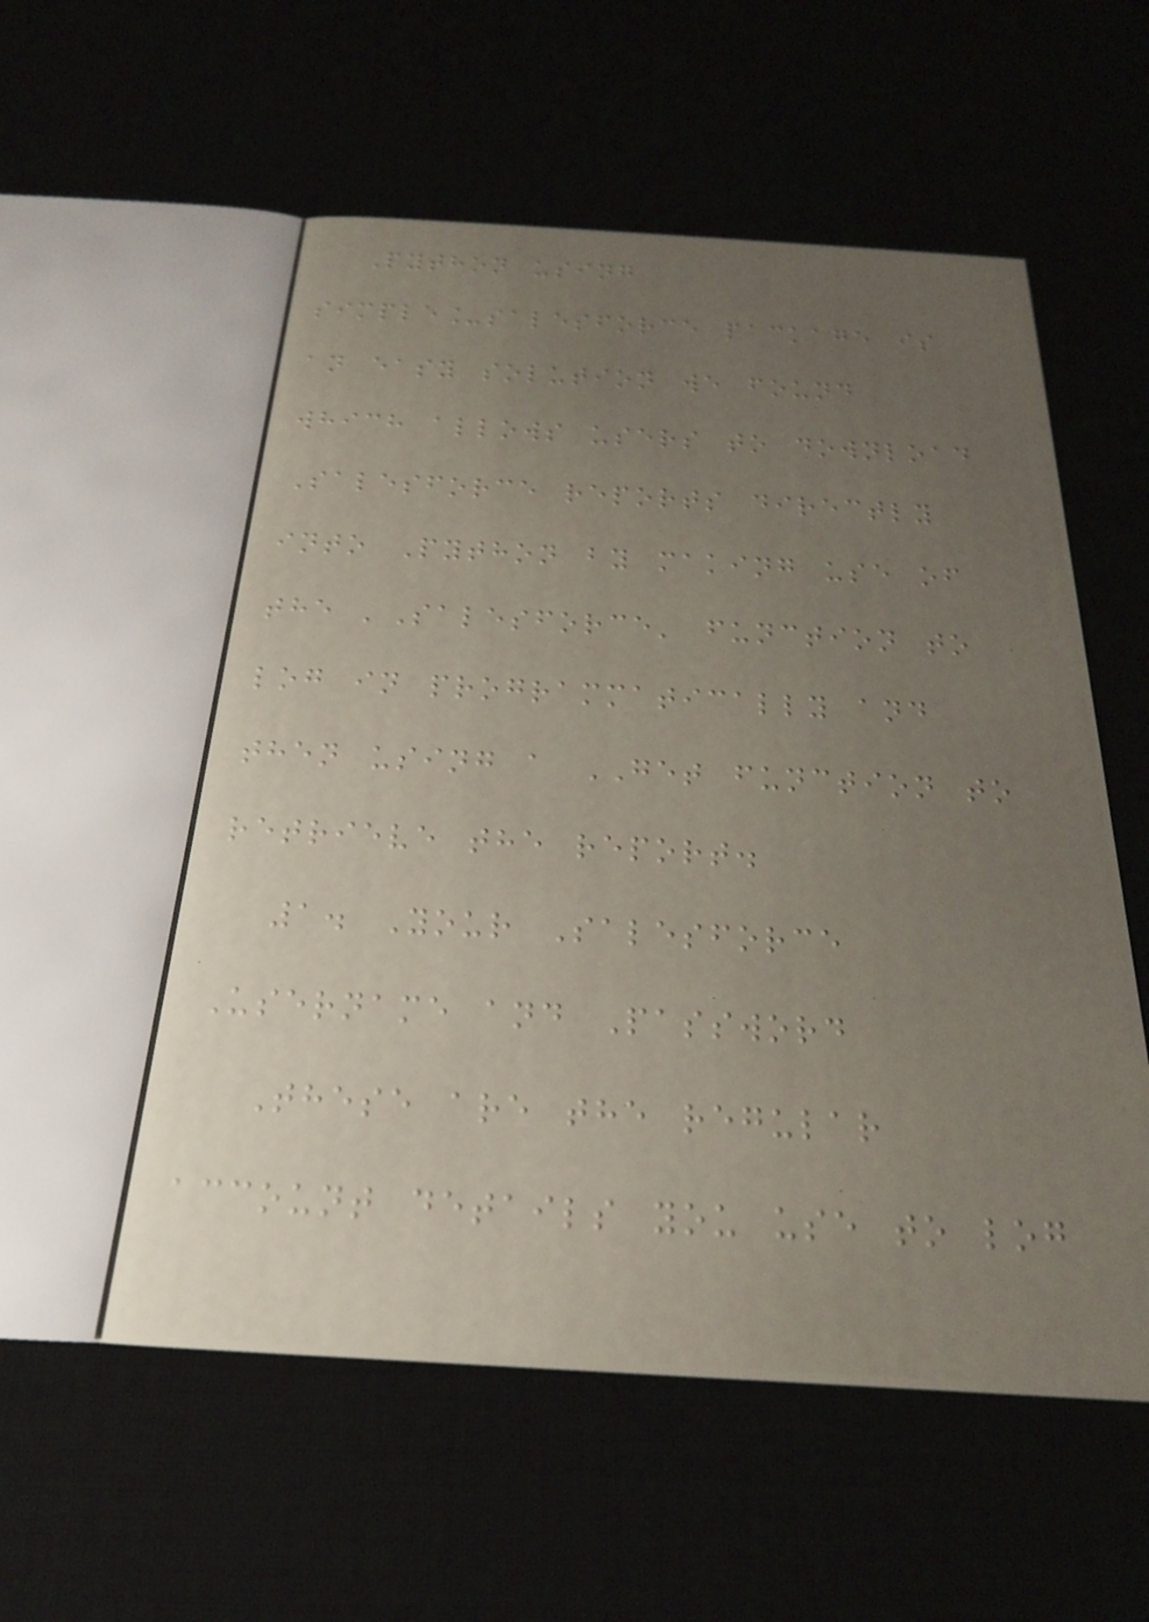Python using
simple_salesforce package is
an easy solution we found
which allows users to download
Salesforce reports directly
into Python by making use of
the 'Salesforce' function to
log in programmatically and
then using a GET function to
retrieve the report.
1. Your Salesforce
Username and Password
These are the regular
account details you use to log
